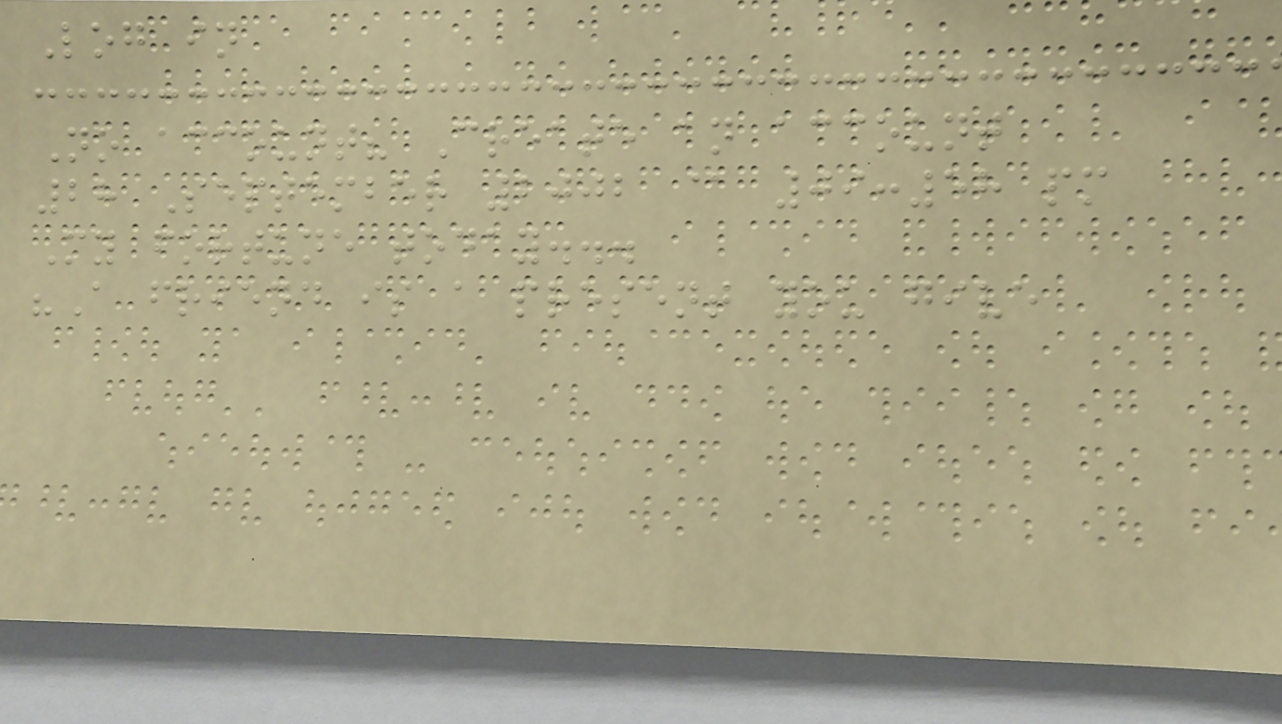Log in
No account? Create an account
28 September 2002 @ 09:58 pm
My fortune today...
"A friend is a present you give
